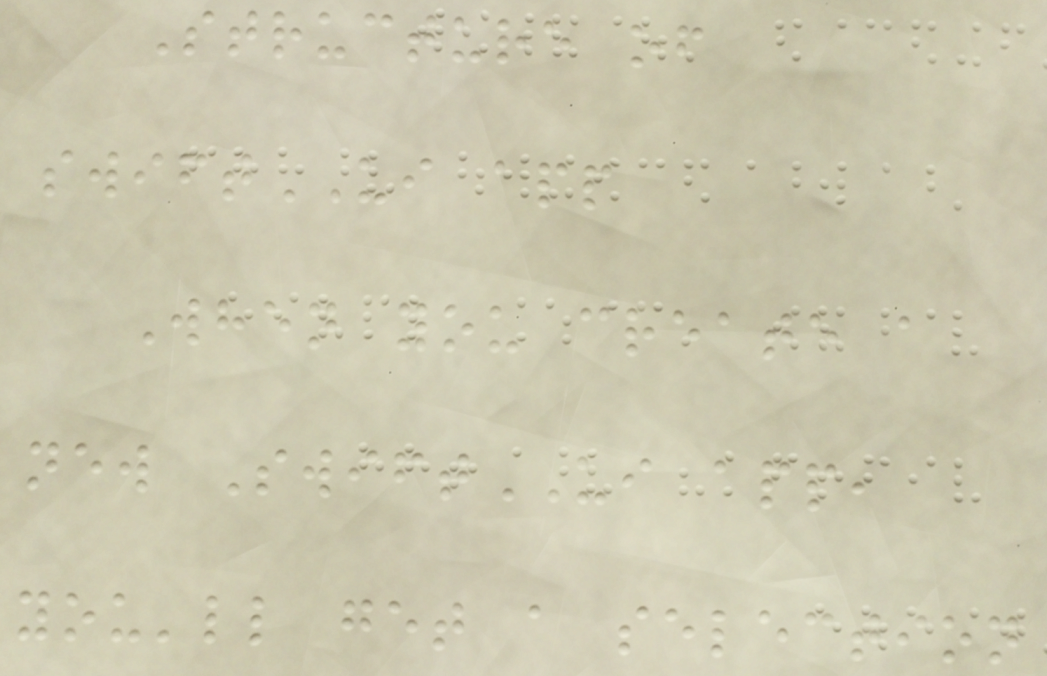Structure of
swiftUI app
When you create a
new SwiftUI app,
you'll get a selection
